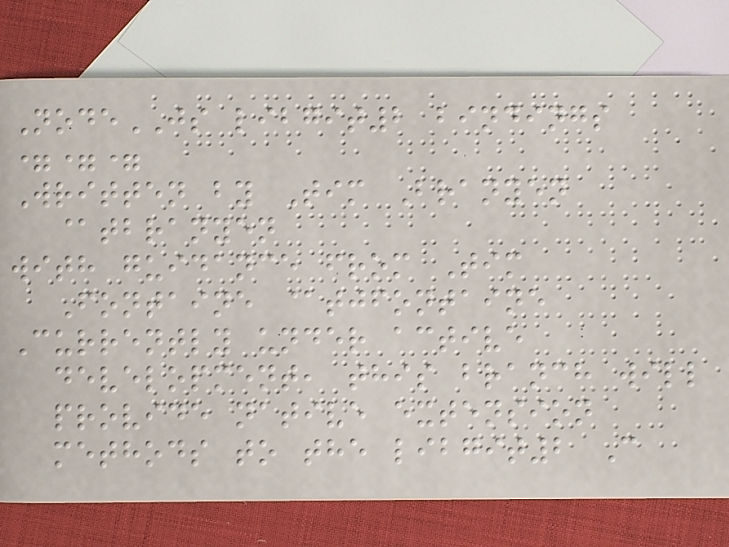NodeJS libgit2 bindings
===
Written by Tim Branyen
@tbranyen
with guidance from Tim
Fontaine @tjfontaine
Currently under active
development, this branch will
provide native extension
methods to the libgit2 C
